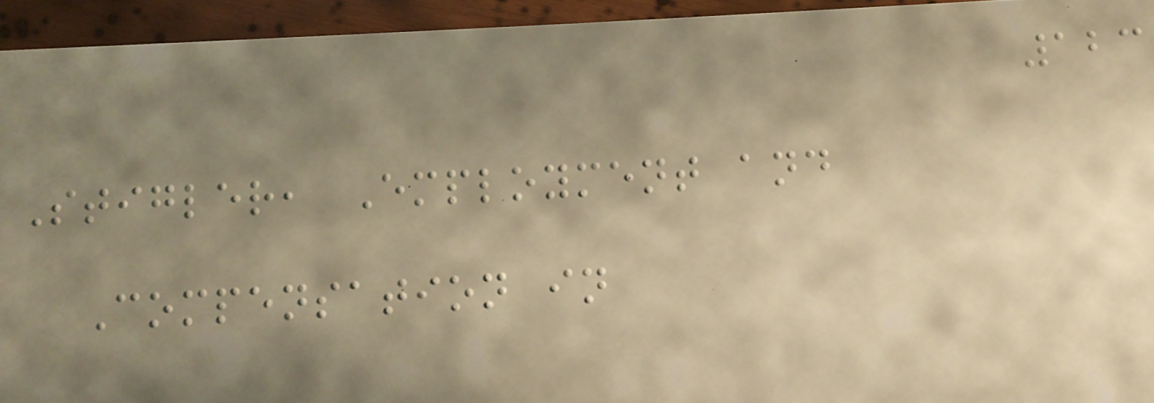123
Stigler, Employment and
Compensation in
